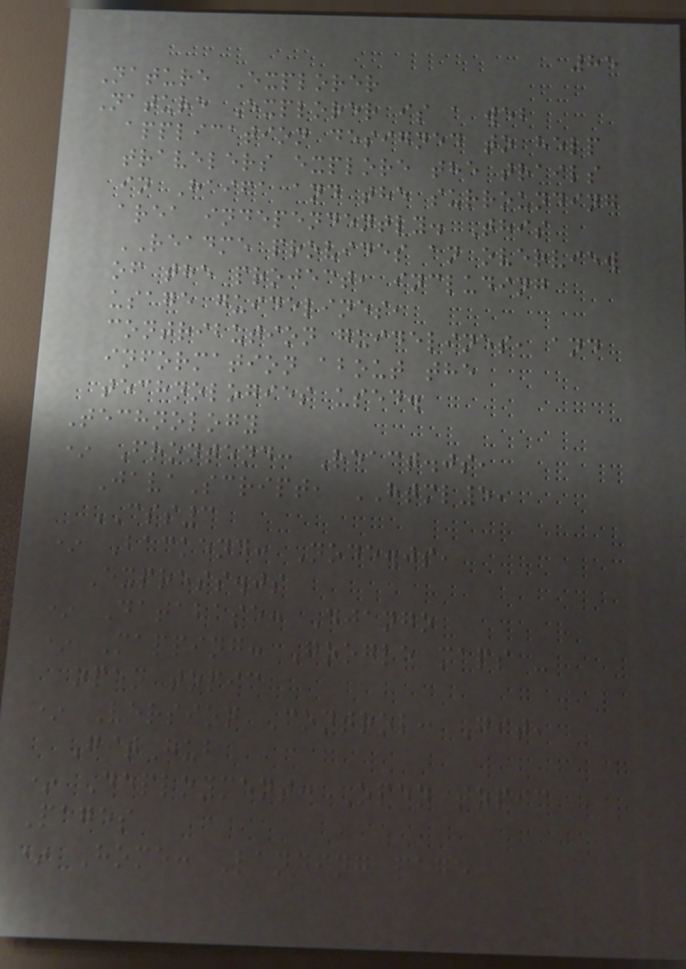85
Nature Explorer
Nature Explorer is a web
application designed to help
travelers explore the trails
in Haifa and the surrounding
area independently. This
README provides an overview
of the project, including
usage guidelines,
contribution guidelines, and
information about the
technologies used.
Technology
* Frontend: React.js,
JavaScript, HTML5,
CSS3
* Backend: Node.js,
Express.js
* Database: Django
* Mapping: Google maps -
open topic
* Version Control: Git,
GitHub
* Deployment: Open topic
Pages
* Home: Landing page
